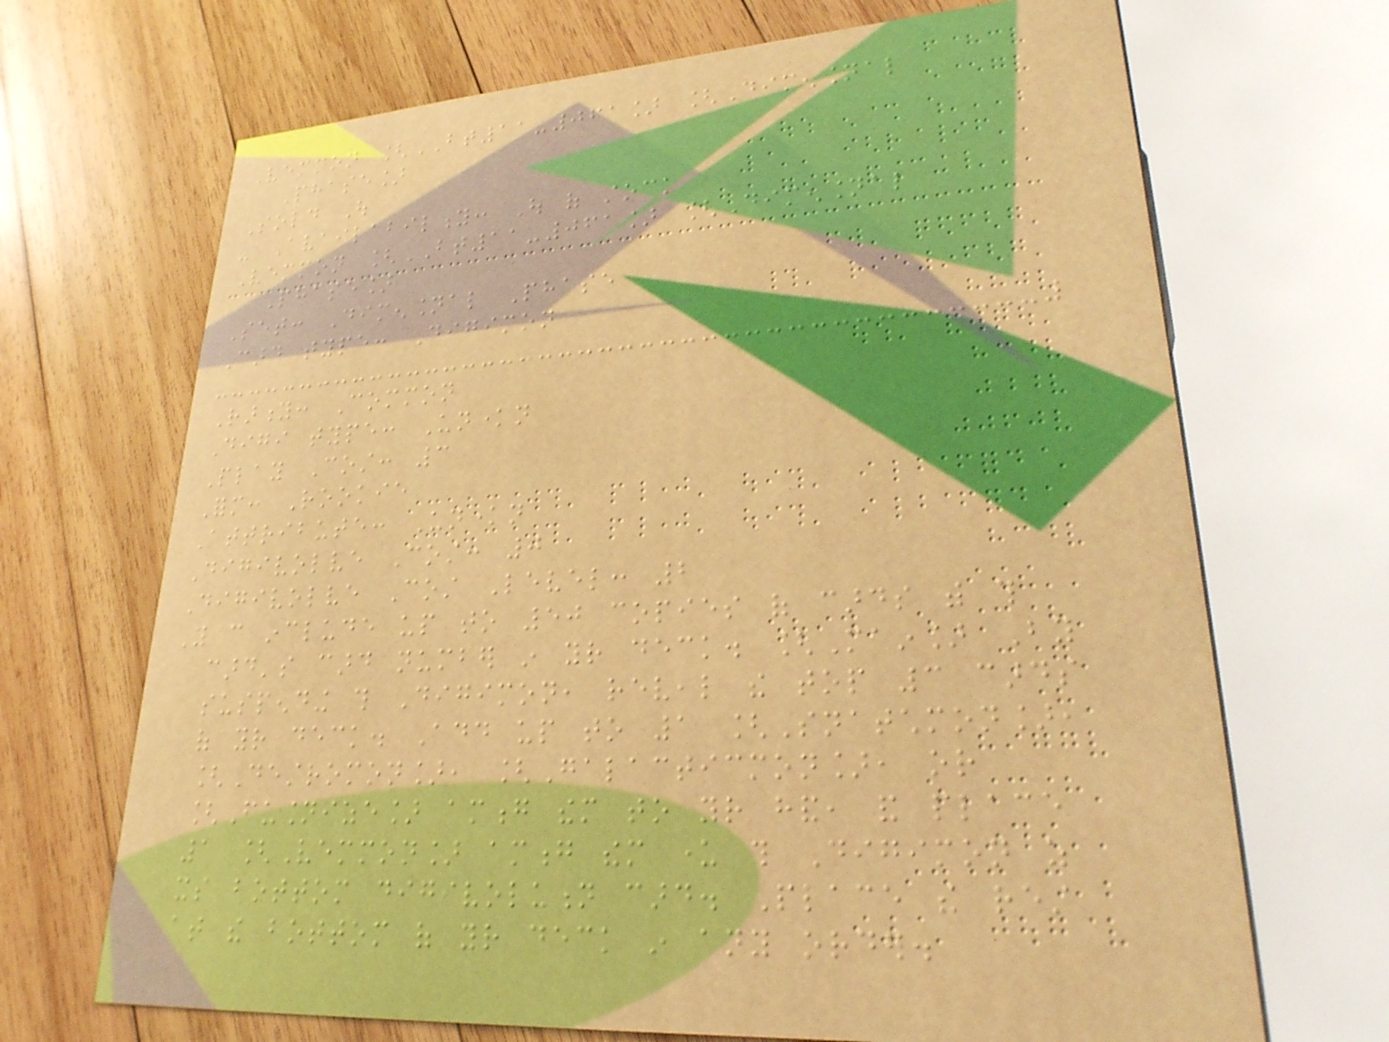Vemmon [BT11-061] [Dimensional
Phase]
Sold Out
- Availability: Out of stock
Vemmon [BT11-061] [Dimensional
Phase]
Set: Dimensional Phase
Card type: Digimon
Rarity: Common
Digi type: Unknown
Play Cost: 3
Form: Rookie
Attribute: Unknown
Digivolve Cost: 0
Digivolve Cost Level: 2
You can include up to 50 copies of cards with this
card's card number in your deck. [Main] By
suspending this Digimon, reveal the top 3 cards
of your deck. Add up to 1 [Snatchmon],
[Destromon], [Galacticmon], or
[Fusionize] among them to your hand, and place
1 [Vemmon] among them under this Digimon as
its bottom digivolution card. Place the rest
at the bottom of your deck in any order.
